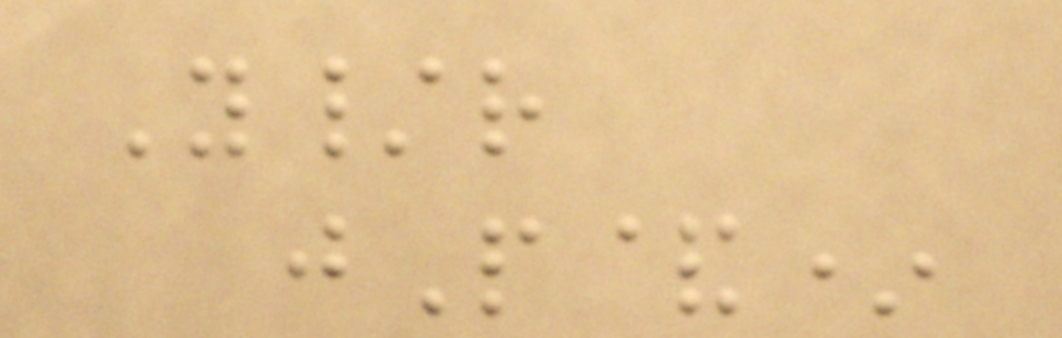Y/r
jP&*
